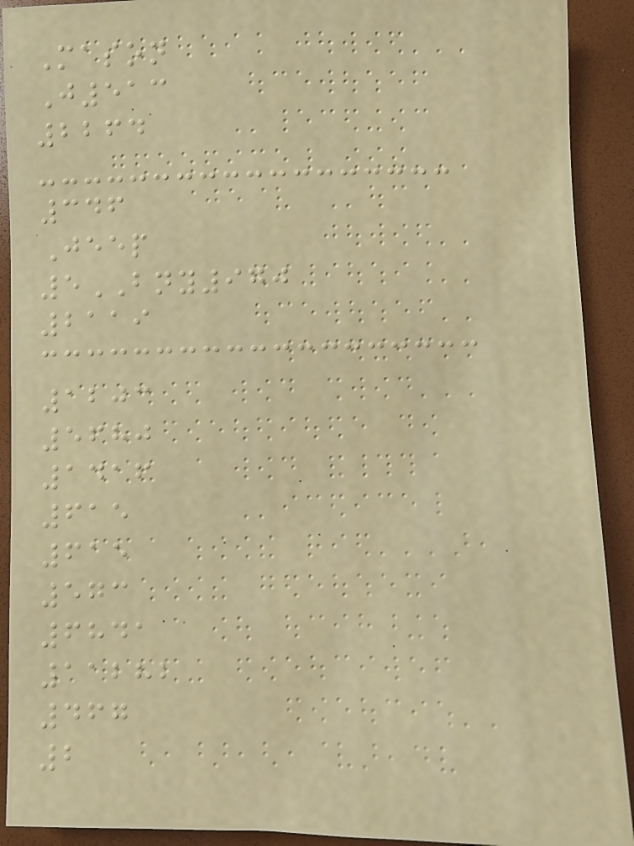Mason
J513
2264
346
Jeep
5BNY970
2119
1203
5680
1416
615
615
573
6841
11282
467
2
